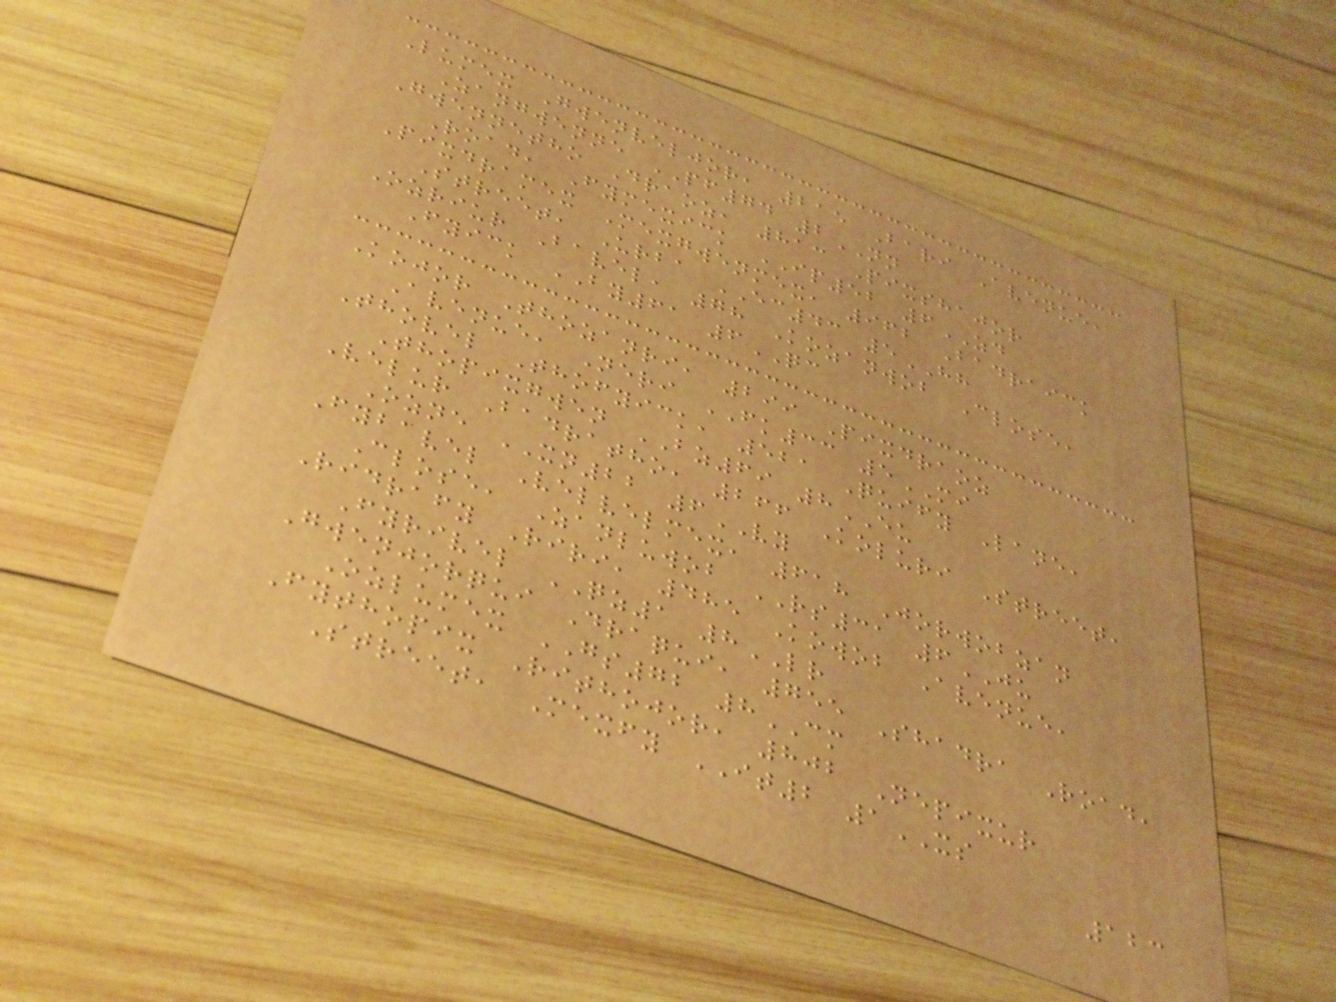Lumex Gwenveljor, 215 Bari Avenue,
Zangwenne PF74 2NN
Gwennetho Draoz, 813 Pixshajor
Road, Fymexick IP52 6ZD
Pixdramex Mexgwenmex, 962 Badraick
Street, Urba EC43 5HH
Ozriur Bavel, 78 Kozanwob Close,
Fyick BY61 6QC
Kojor Thozanri, 299 Pixdraoz
Avenue, Neri FK33 5MI
Thovel Thofyick, 521 Quify Lane,
Thopixgwen BZ69 8EU
Velur Badratho, 266 Koluri Street,
Ozne XN22 6VY
Fybavel Velvelmex, 618 Jorwobzan
Close, Zanluwob RS31 6JU
Ridrafy Riri, 485 Kowob Avenue,
Fyrivel QZ1 8LR
Gwenjorqui Draqui, 755 Shadra Road,
Ozlumex GS72 8CM
Fythopix Rithojor, 802 Nepixur
Street, Mexfy IT2 1XS
123
